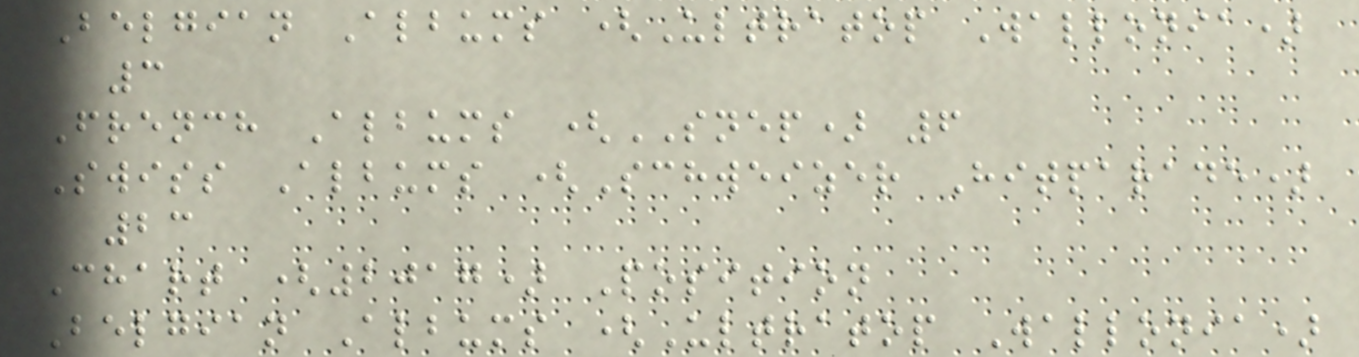Belgian Albums (Ultratop Wallonia)
3
French Albums (SNEP) 6
Swiss Albums (Schweizer Hitparade)
23
Chart (2017) Position
Belgian Albums (Ultratop Wallonia)
